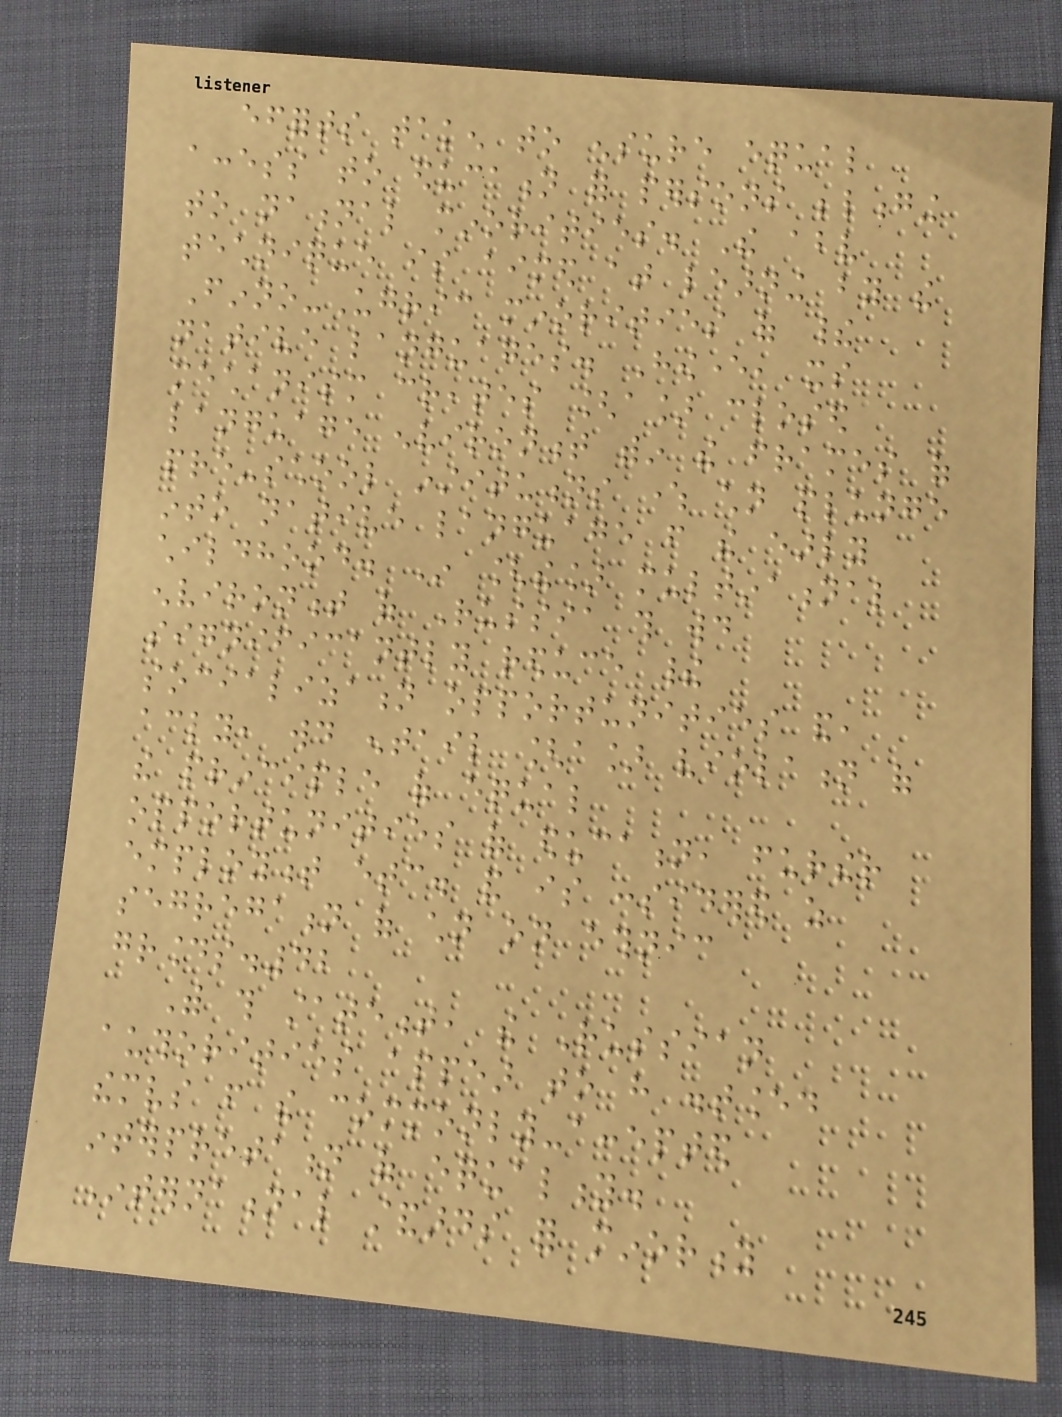efforts taken to ensure equal
access to education for persons belonging
to national minorities. The above
technique is aimed at learning by the
Finno-Ugric minorities of their
native languages. However, its
mechanism creates [a] closed
language environment within the frames of
pre-school institutions where children plunge
into native language from the early
childhood. In [the] multinational
environment of Russia this would
significantly reduce their
socialization opportunities and,
accordingly, would entail [a] violation of
the principle of equal
opportunities of education, further
employment etc. and is considered as
segregation of children on ethnic
grounds.42
With this statement, the Russian
authorities appear to have distanced
themselves from the commonly-accepted
interpretation of equality.
International standards for minority
